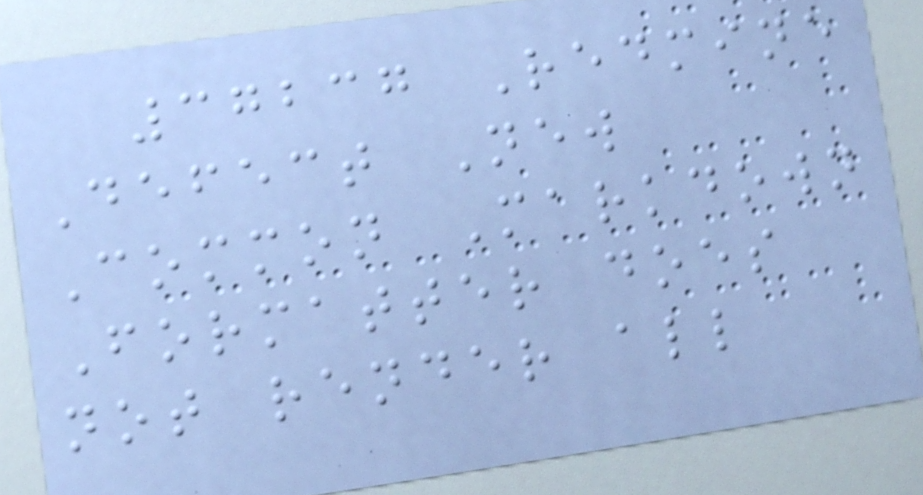37237 Redmine
Defect New
Common Markdown
Formatter does
not render all
